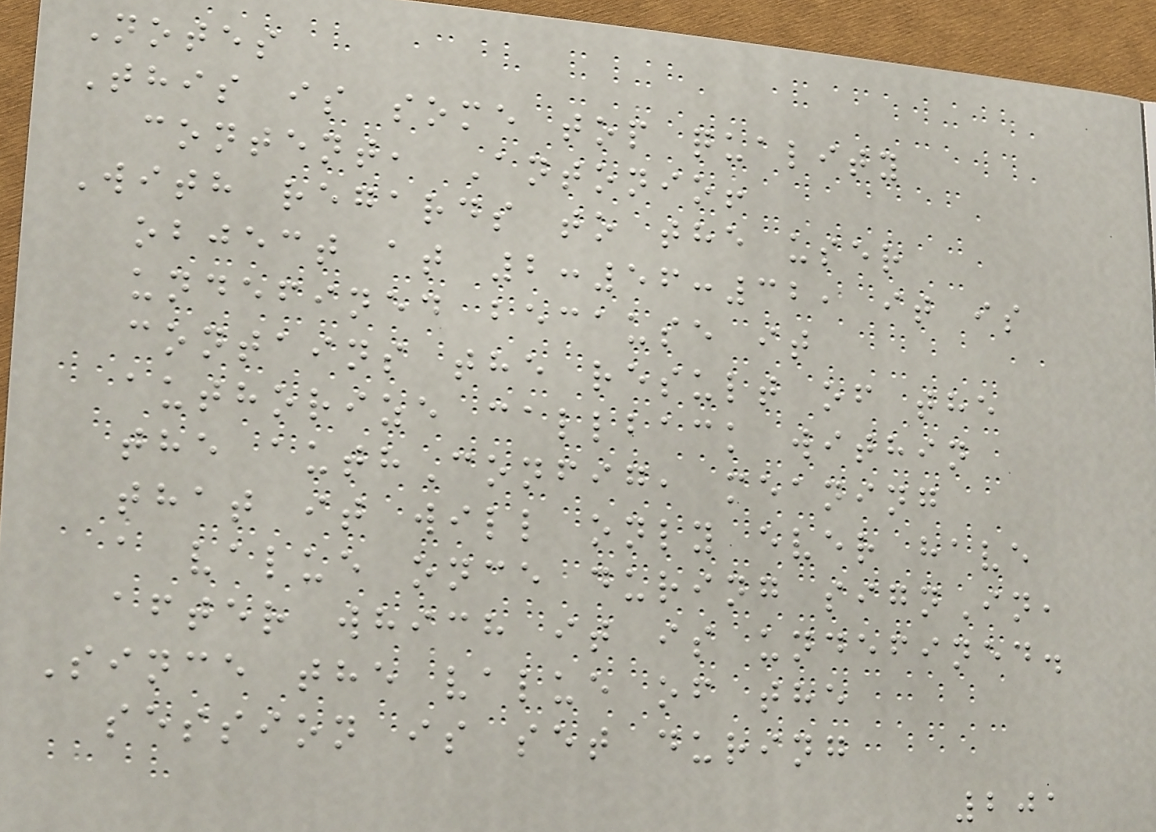Notes
This is some top quality
content, Antonio!
With regards to the user
object at 2:56:32, it is
undefined because it
contains the result of the
authorize callback within
the authConfig, meaning
that it will only ever have
a value once during signIn,
after which it is undefined.
Since the value of the
session is set during
201
